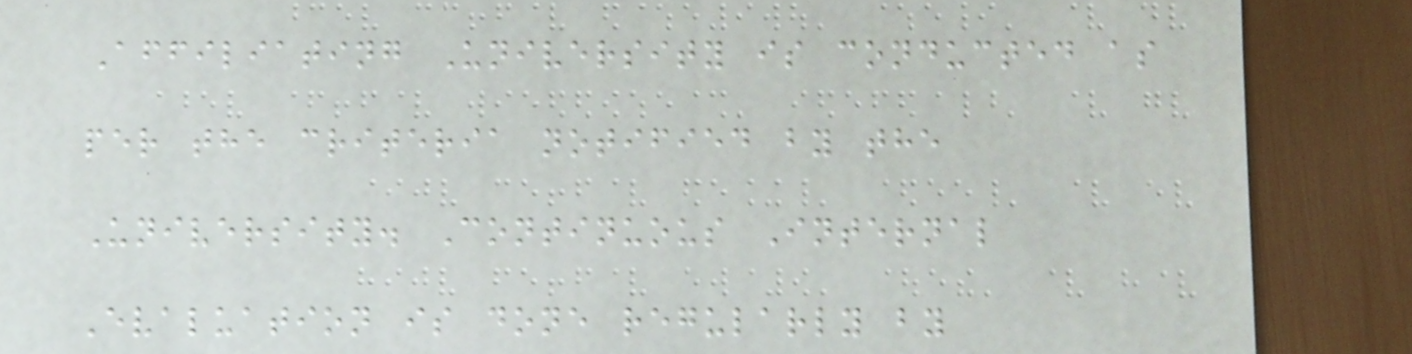Affiliating University is conducted as
per the criteria notified by the
University. Continuous Internal
Evaluation is done regularly by
